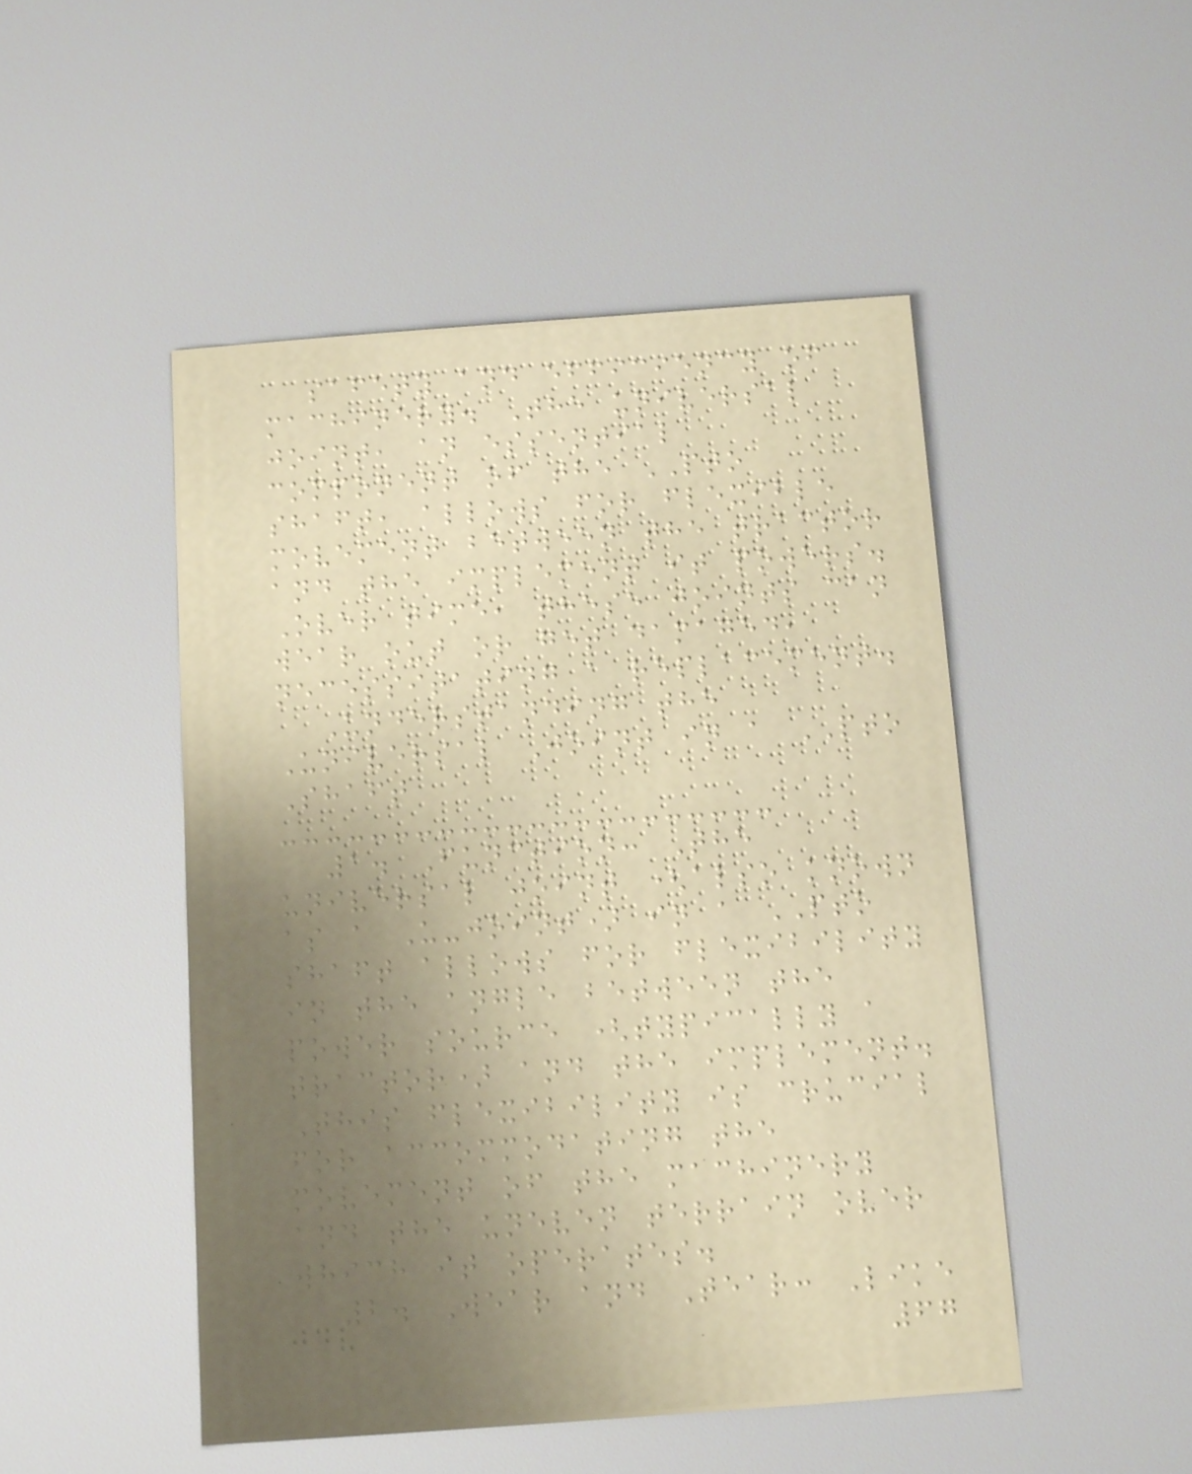safety and efficiency of
machinery. The universal
joint, an essential
component of the PTO
shaft, allows for flexible
movement between the tractor
and the implement it powers.
Over time, these joints can
wear out or get damaged,
necessitating a replacement.
Understanding the
Universal Joint in a PTO
Shaft
1. Function: The
universal joint (also known
as a U-joint) in a PTO
shaft allows for flexibility
in the angle between the
power source (typically a
tractor) and the implement.
This flexibility is crucial
for accommodating the
movement of the machinery
and the uneven terrain over
which it operates.
2. Wear and Tear: Like
67
